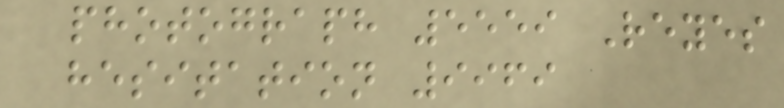photograph 5559 Reyes
hesitation 9969
